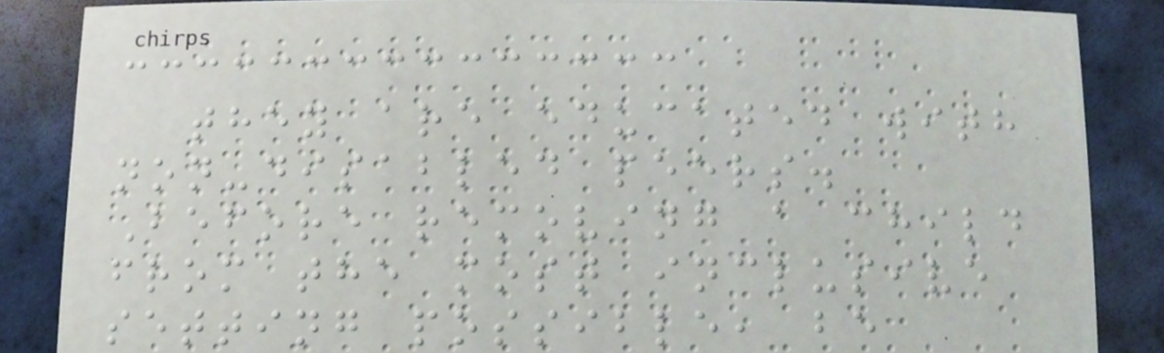they are educated with
non-disabled peers.
Before removing a child
from the most inclusive
setting possible, be
